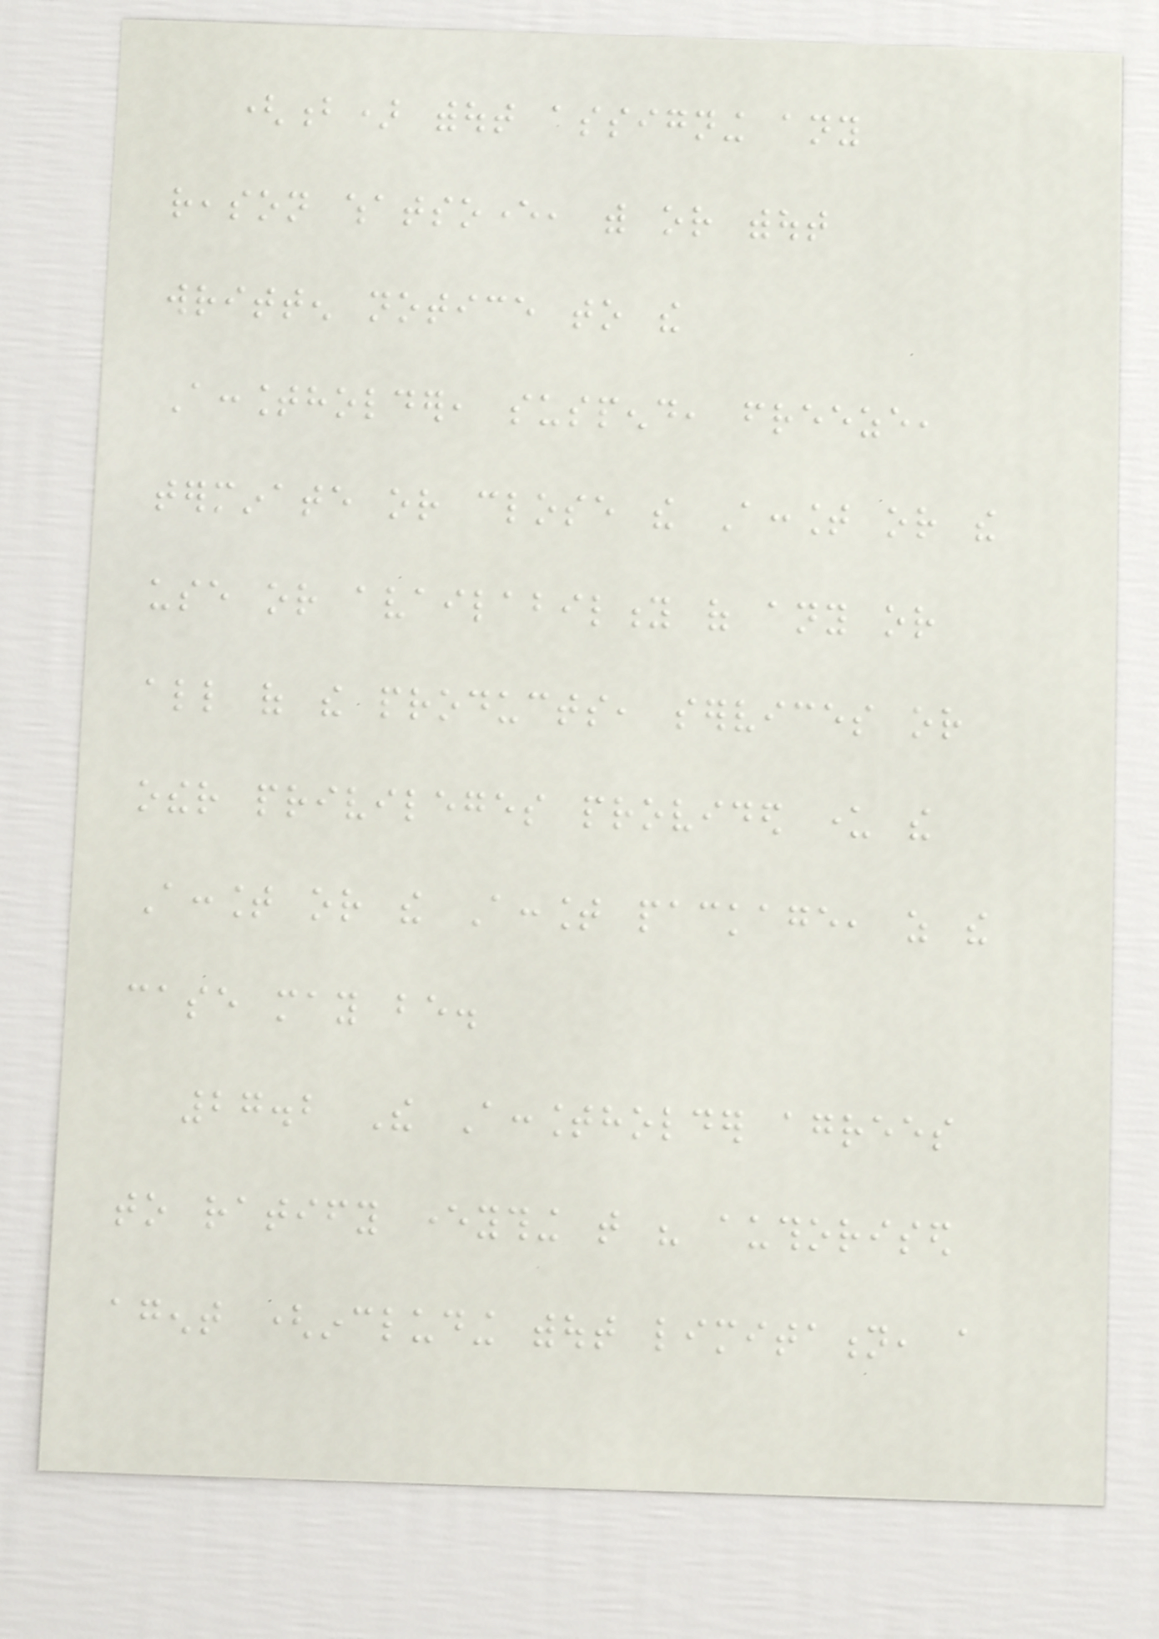(b) without assigning any
reason whatsoever, with or without
written notice to the
Accountholder, suspend, freeze,
terminate or close the Account or the
use or availability of any or
all of the products, services or
other privileges provided under the
Account or the Account package, as the
case may be.
27.2 The Accountholder agrees
to ratify everything that his authorised
agent (including without limitation, a
